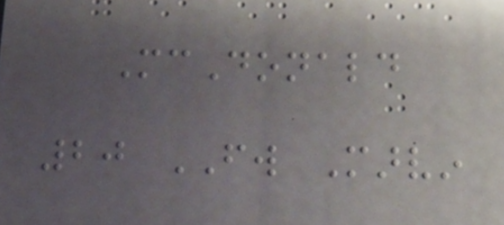McDonald
20 FW Marvin
